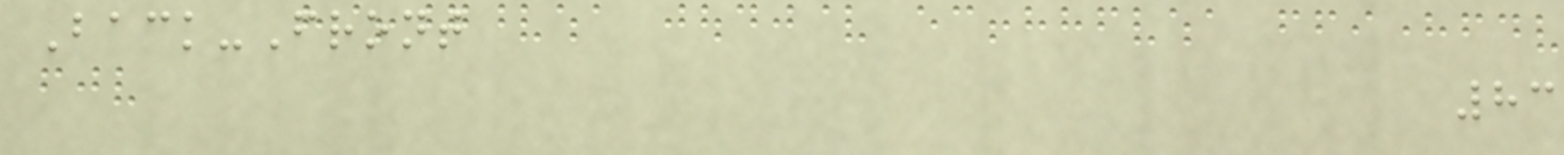Back-Front
83
